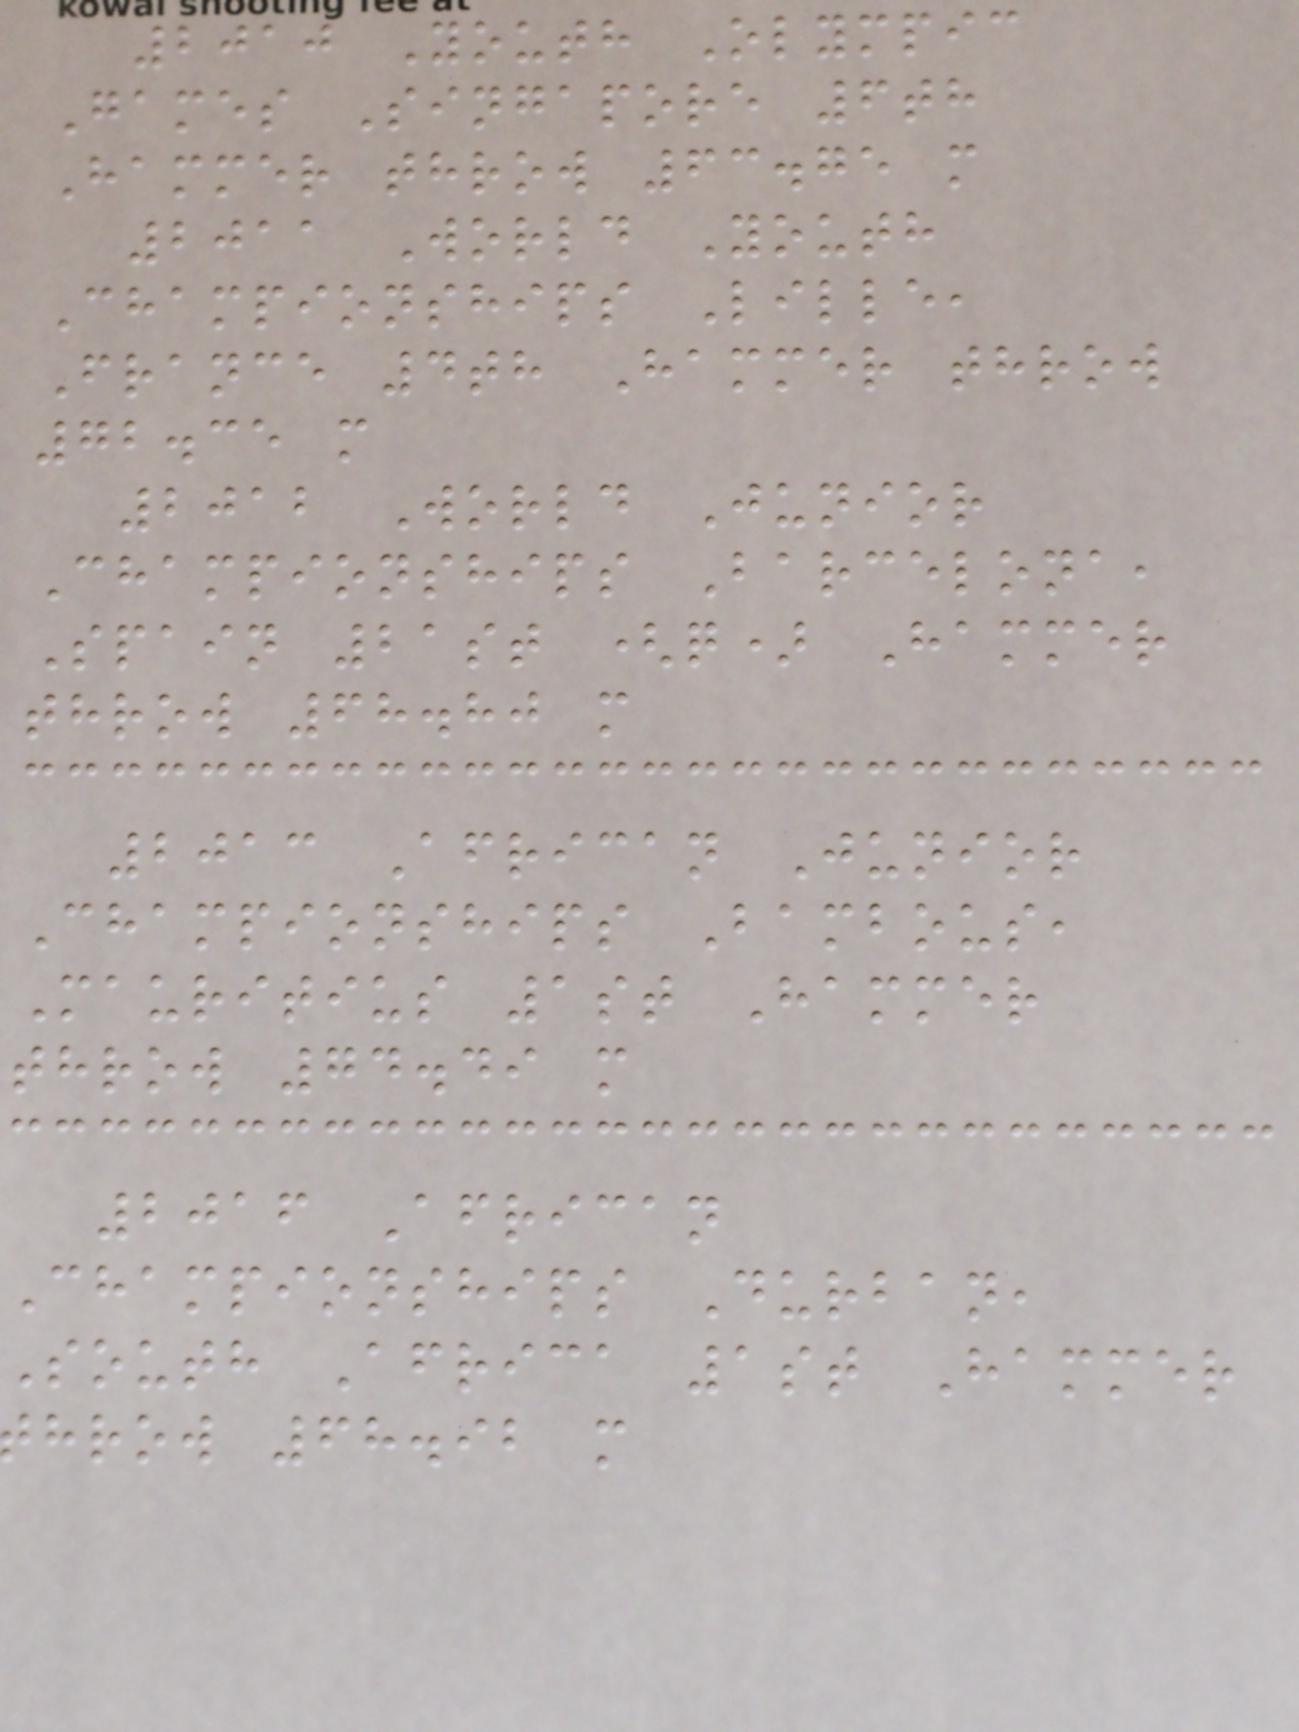2010 Youth Olympic
Games Singapore 6th
Hammer throw 63.75 m
2011 World Youth
Championships Lille,
France 4th Hammer throw
72.35 m
2012 World Junior
Championships Barcelona,
Spain 21st (q) Hammer
throw 68.80 m
2013 African Junior
Championships Bambous,
Mauritius 1st Hammer
throw 74.49 m
2016 African
Championships Durban,
South Africa 1st Hammer
hrow 68.92 m
